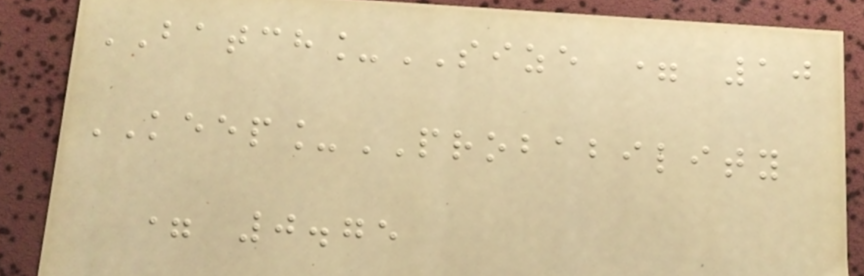BATCH_SIZE = 10
KEEP_PROBABILITY
= 0.75
